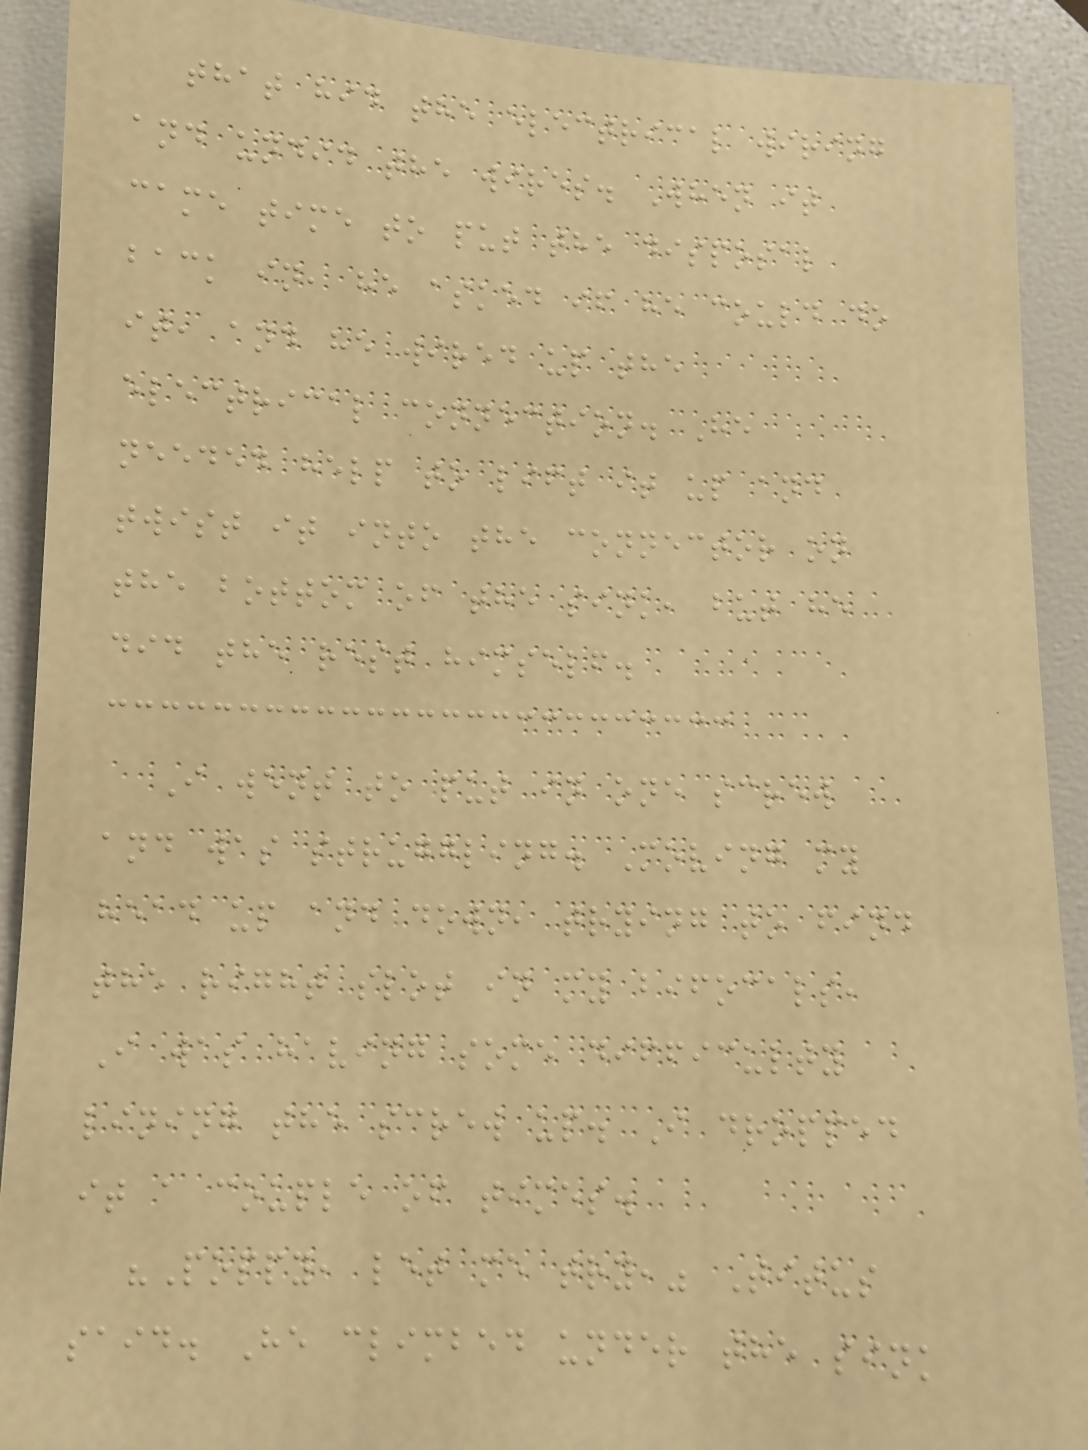that hid the electrical wiring
and undid the wires. When it
came time to put the disposal
back in, he asked if he could do
it, and he wired up the
electrical connection. He
needed help to lift it up and
twist it into the connector on
the bottom of the sink, but he
did the rest himself.
I went to put in one screw
and was struggling. Moving my
head up and down, trying to find
the right slot in my bifocals,
I was having some difficulty
lining the screw up. I dropped
it a couple of times.
"Poppy, let me try," Titus
said. He climbed under the sink
